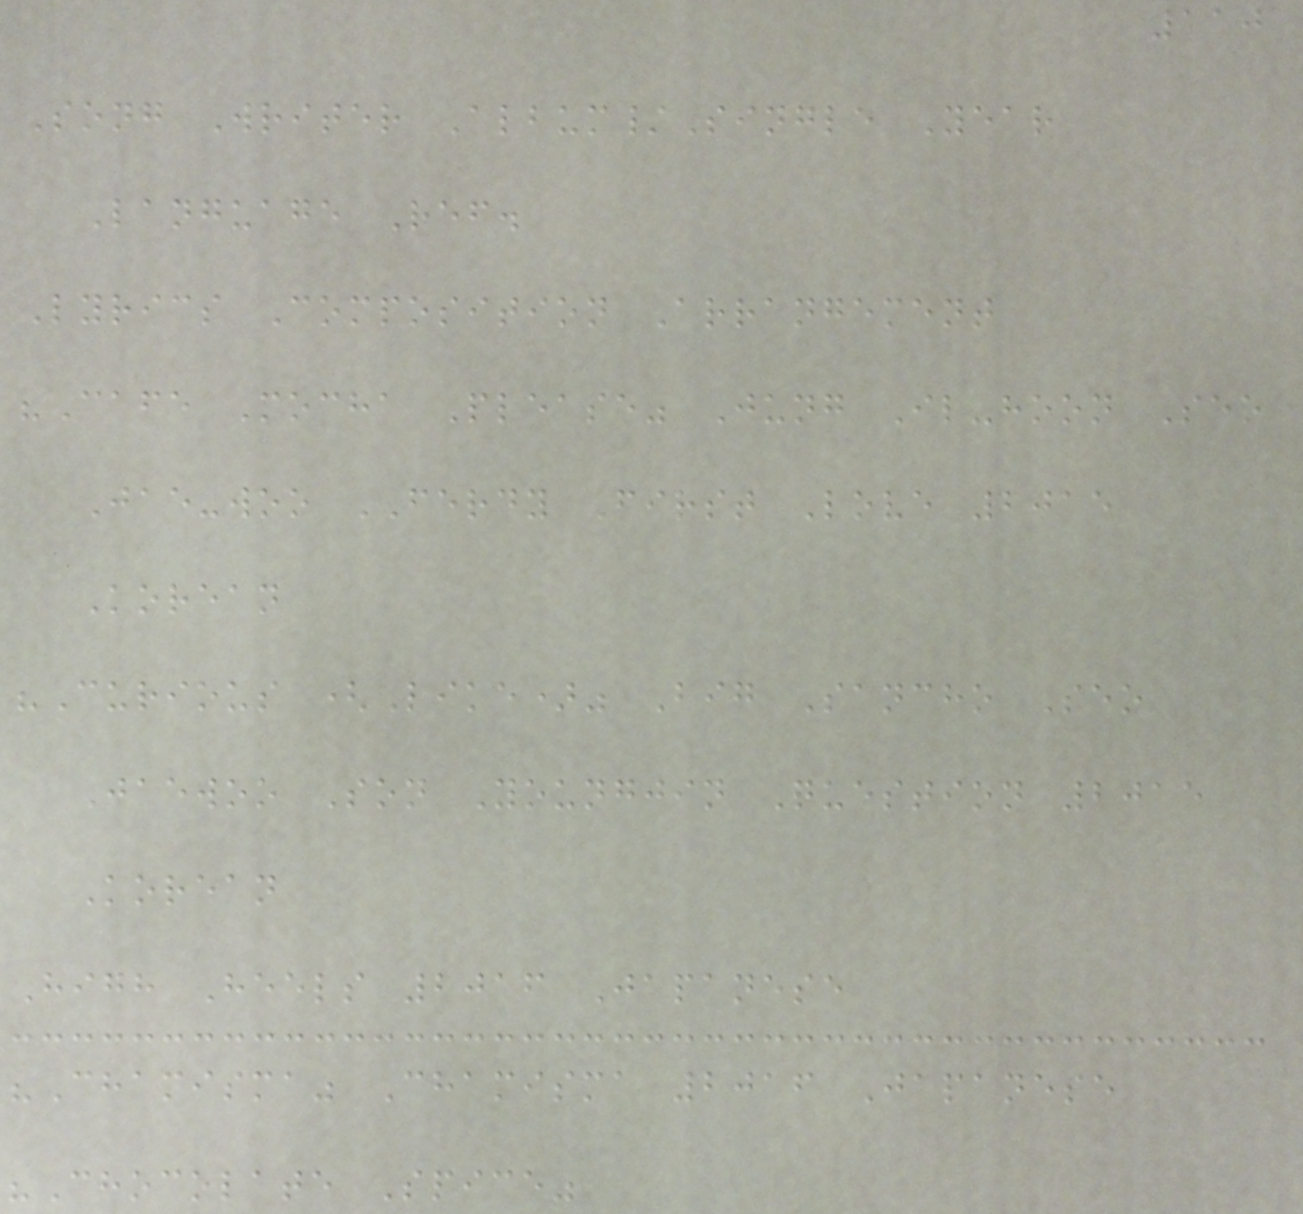110
Song Writer Album/Single Year
Language Ref.
Lyrics Composition Arrangement
"Cafe Mocha Please" Jung Il-hoon Seo
Jae-woo FERDY First Love 2015
Korean
"Curious (Like)" Big Sancho Seo
Jaewoo Son Youngjin Question 2015
Korean
High Heels 2016 Japanese
"Chamisma" Chamisma 2016 Japanese
"Chocolate Spice"
